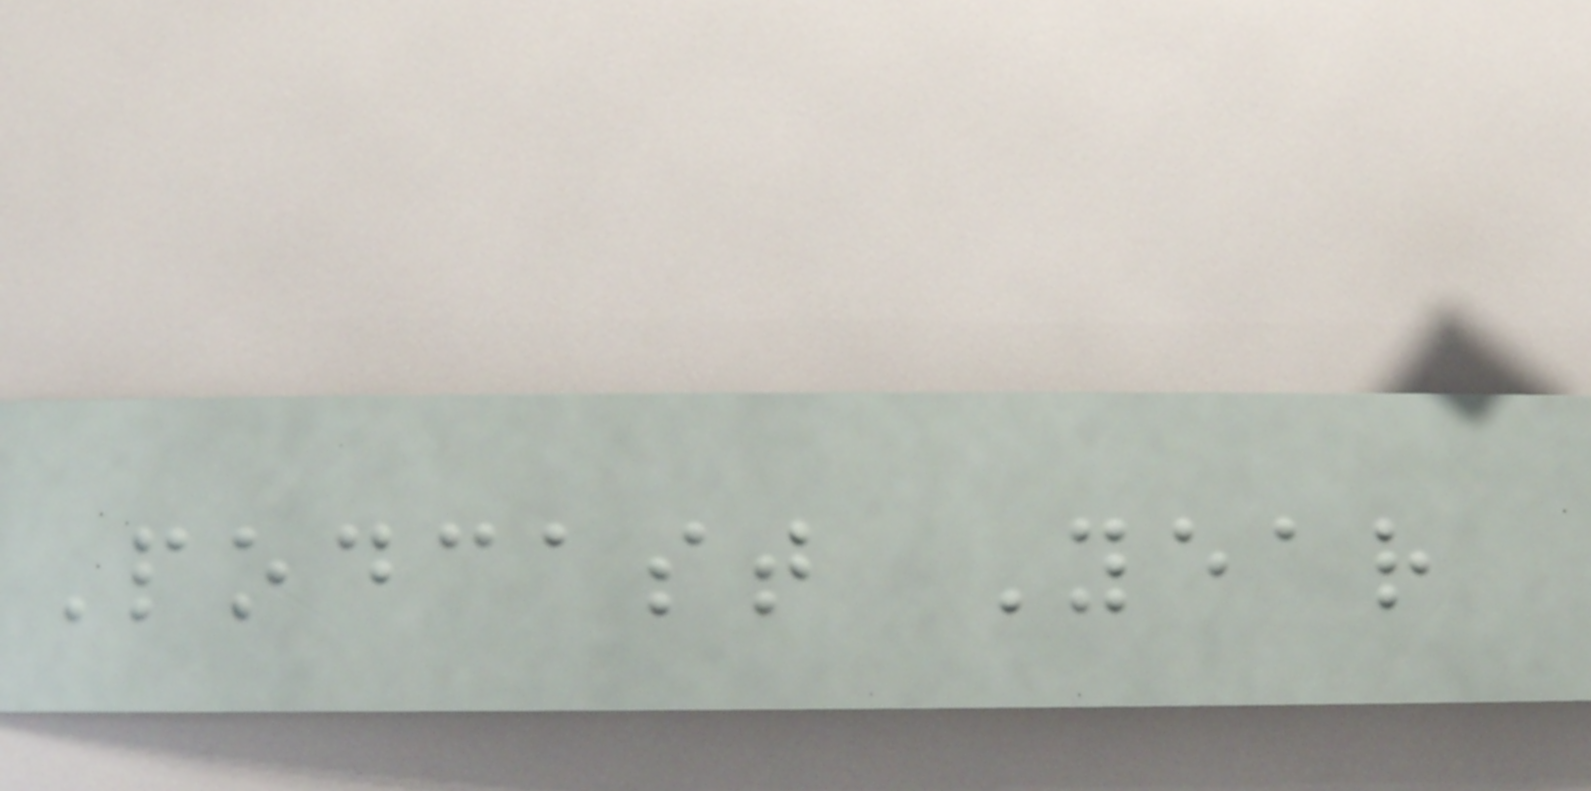Podcast Year
